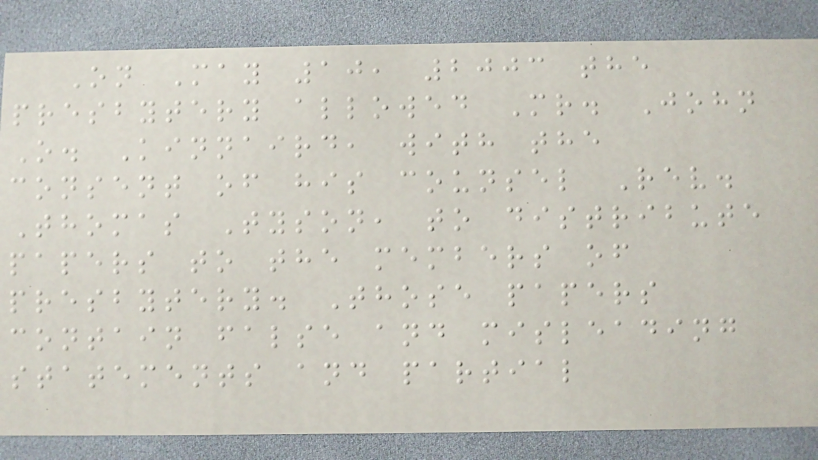On May 10, 2003 the
presbytery allowed Mr. John
O. Kinnaird, with the
consent of his counsel Rev.
Thomas Tyson, to distribute
papers to the members of
presbytery. Those papers
contain false and misleading
statements and partial
